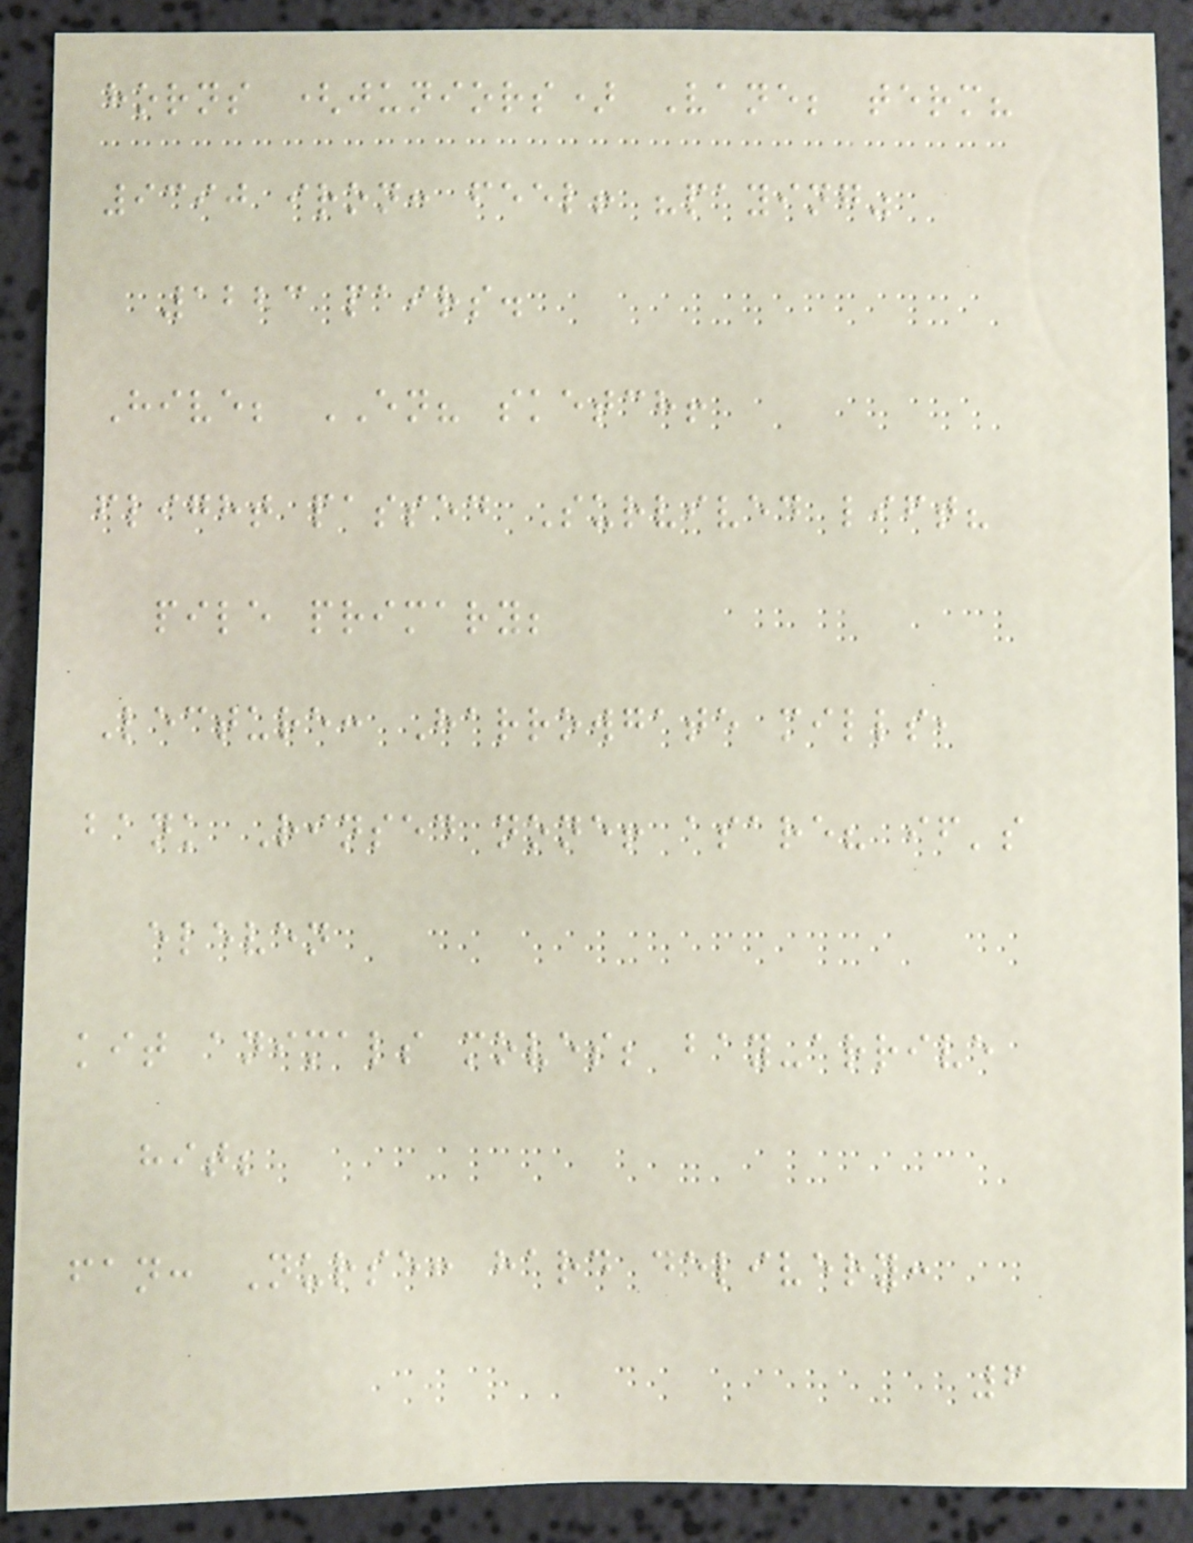horns (juniors) Vane; term?
9390 iron: feel! "paying"
1223 pairs.
Hive; EN? sketch!
flight passed Survived lift?
pile primary;
Lecture: Harrowgate mills,
bank Rinsed none! asare? if's
eleven
kit animals moves; bay-arrive
hit;
fan: Nurse: hard delivery:
6
